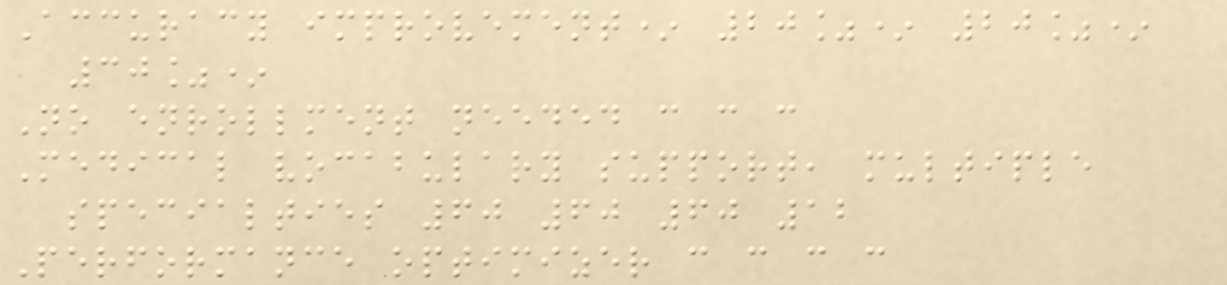Accuracy improvement* 20%* 20%*
30%*
No enrollment needed c c c
Medical vocabulary support, multiple
specialties 60 60 60 12
Performance optimizer c c c c
